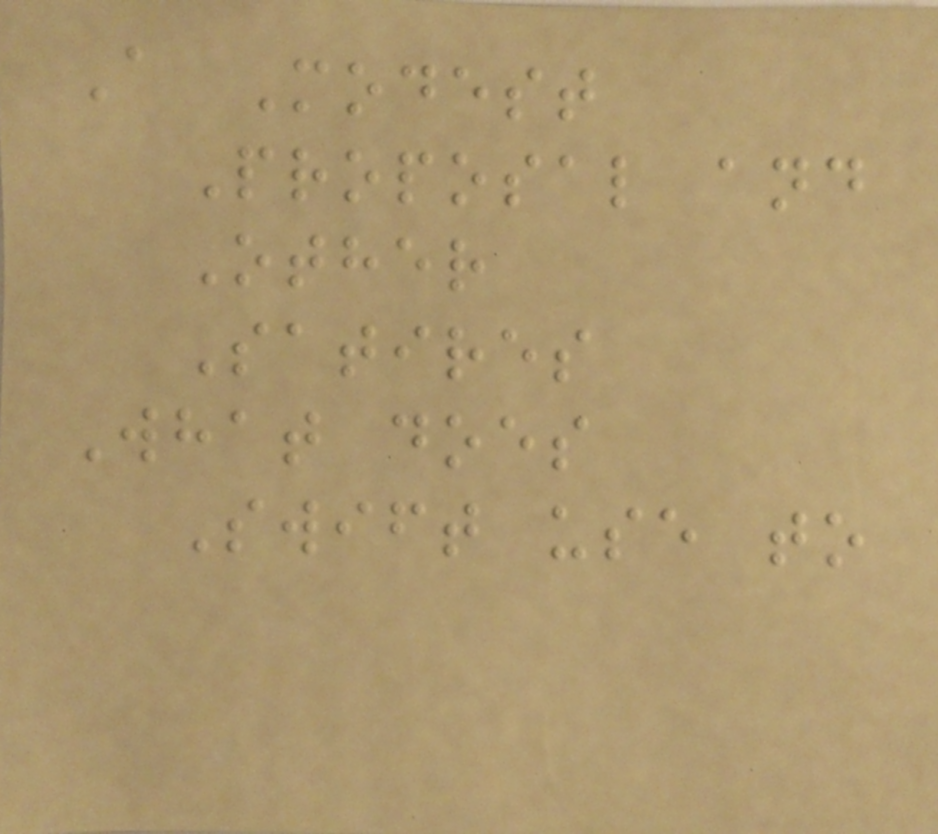A Modest
Proposal and
Other
Satires
What does
Swift use to
